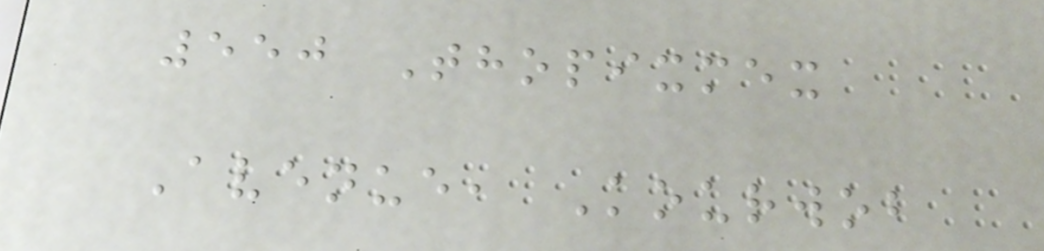550 Thopixmex
Avenue, Kourwob
